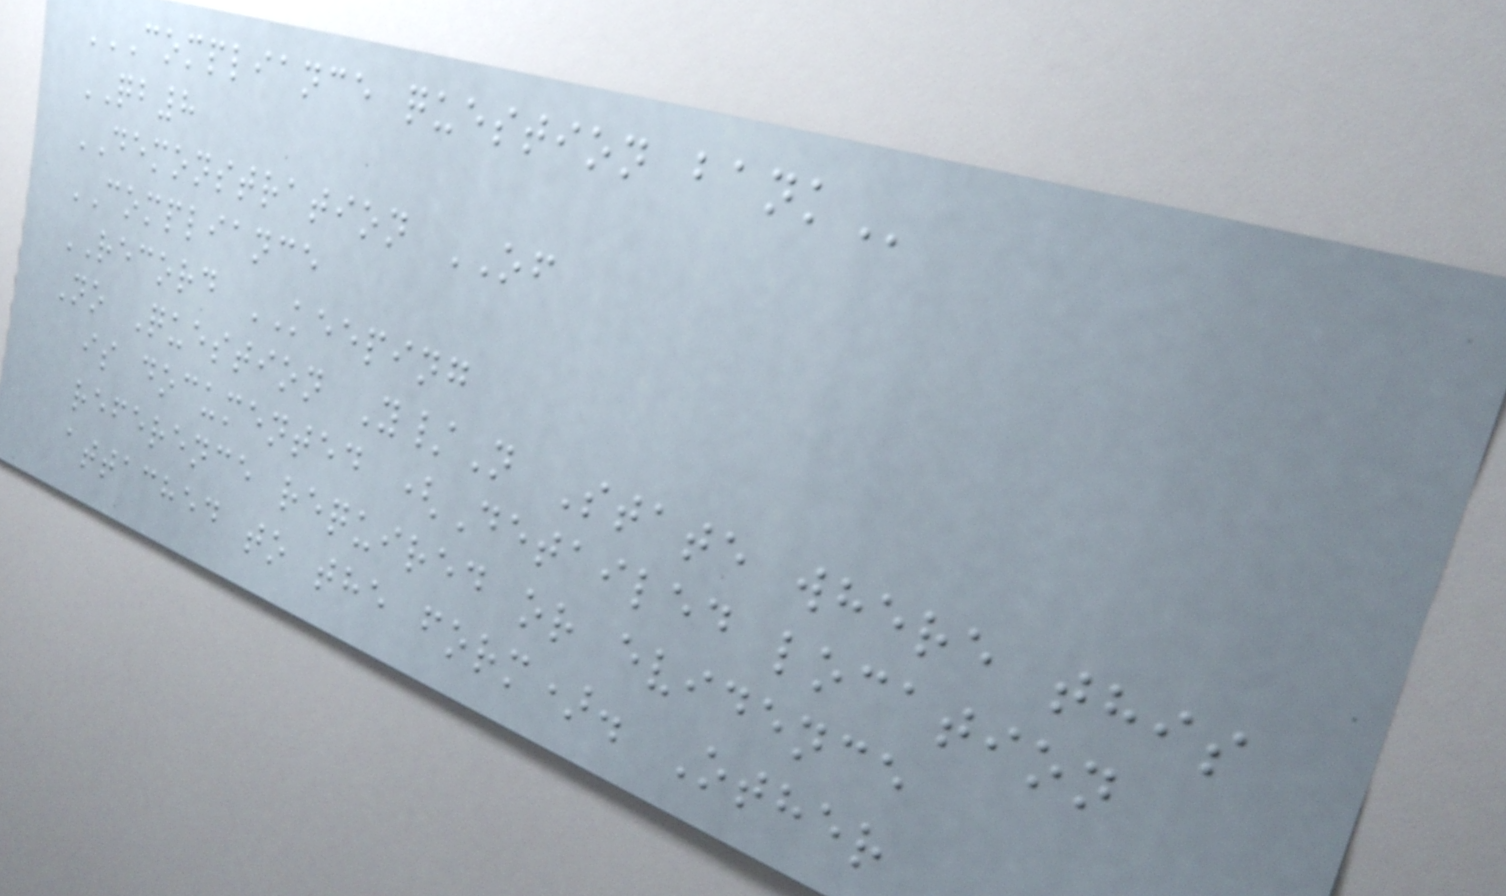COMPLIANCE QUESTION BANK
QB8
DEMONSTRATION OF
COMPLIANCE
RECORD KEEPING
No Question Y/N State where this
is documented (Detailed location
reference required or evidence
attached to the form). Other
